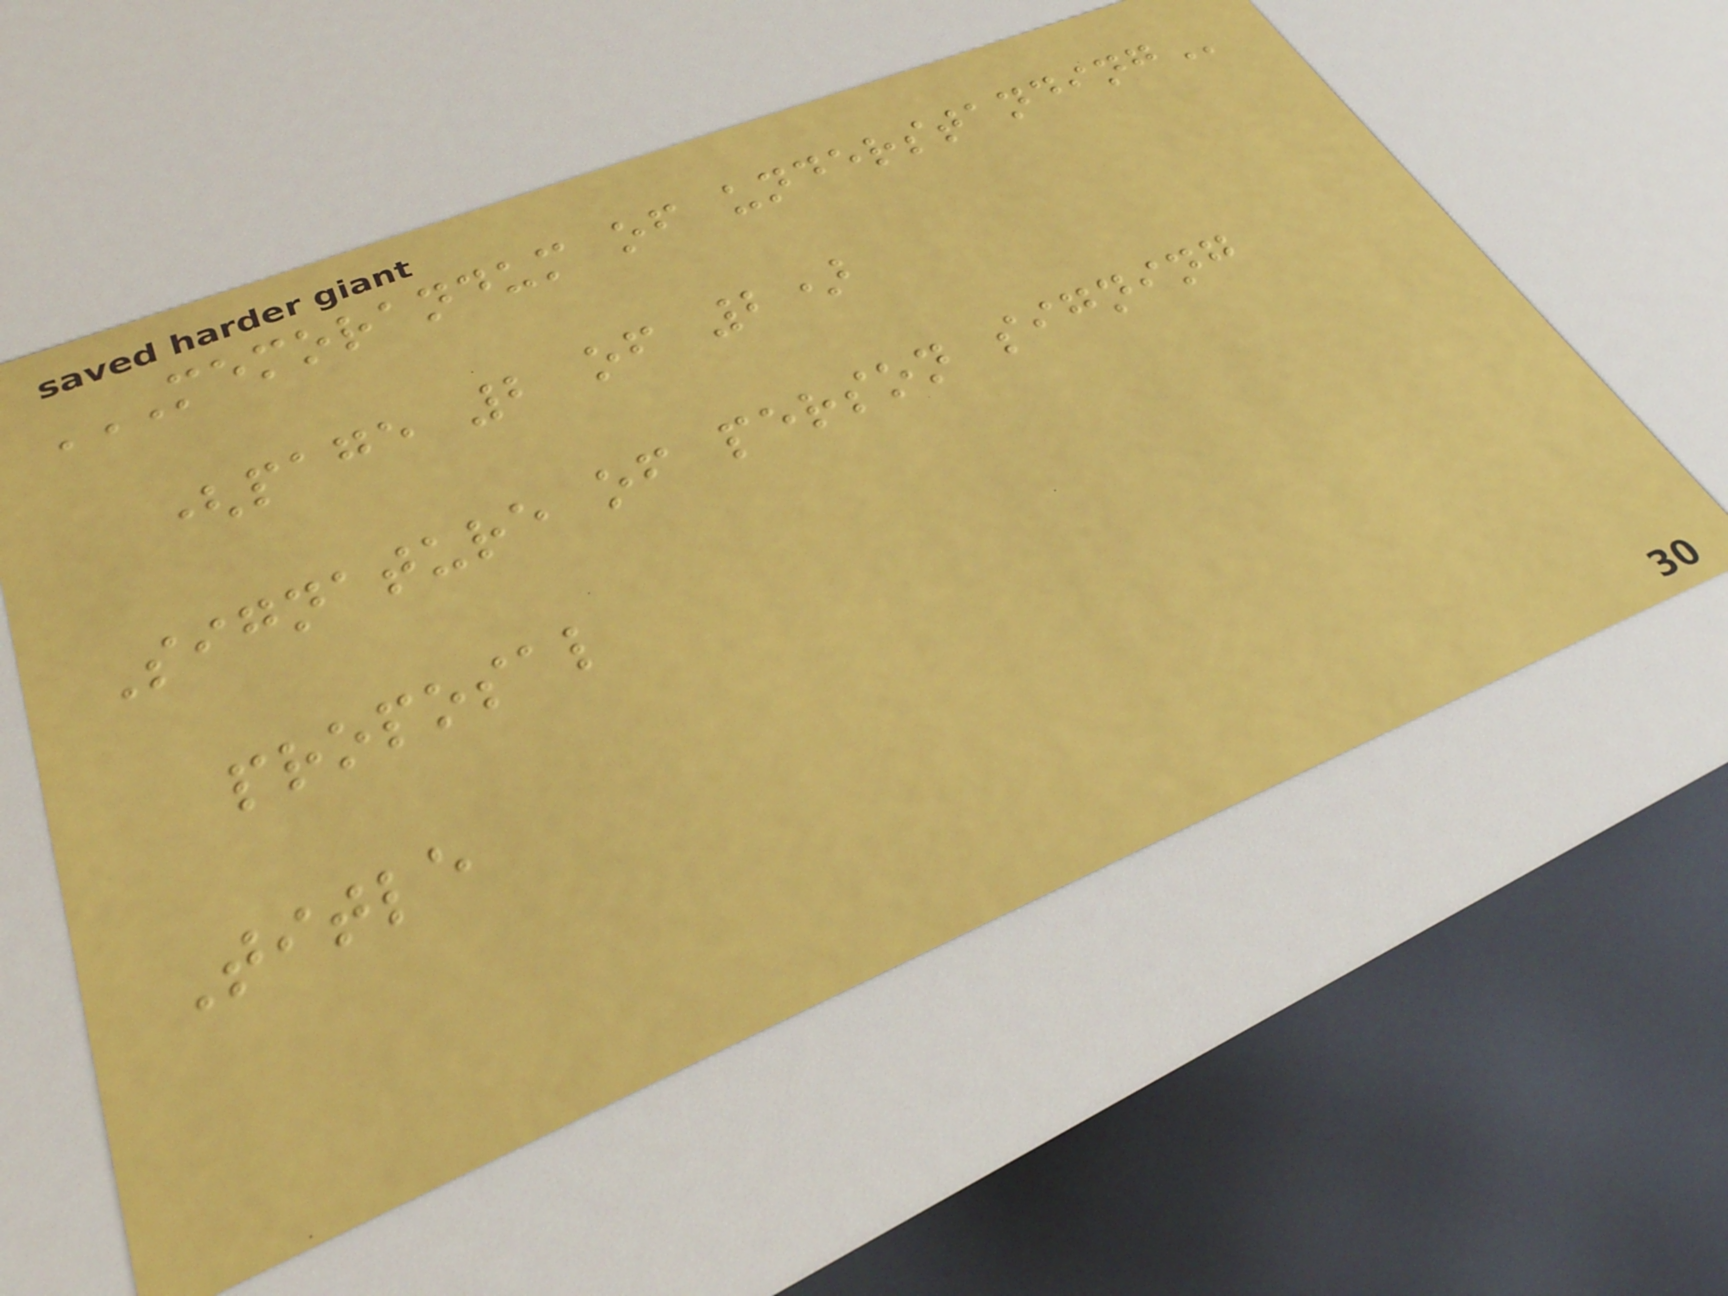MEMORANDUM OF UNDERSTANDING
(page 2 of 2)
Signature of person signing
proposal
Title
